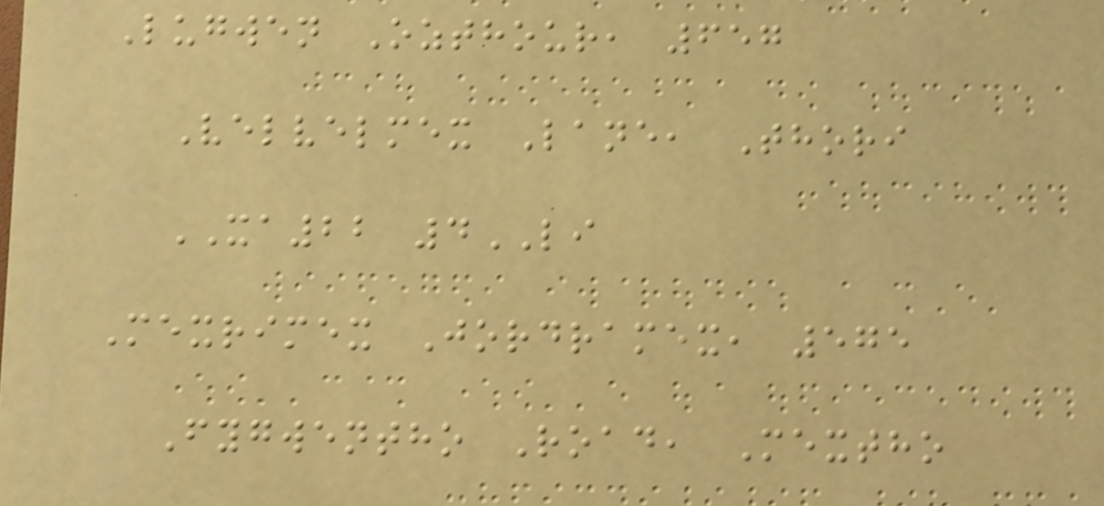Lugwen Ozthour, 657
Velvelmex Lane, Thori
XA22 4LI
Mexrimex Jordramex, 575
Fygwentho Road, Mextho
